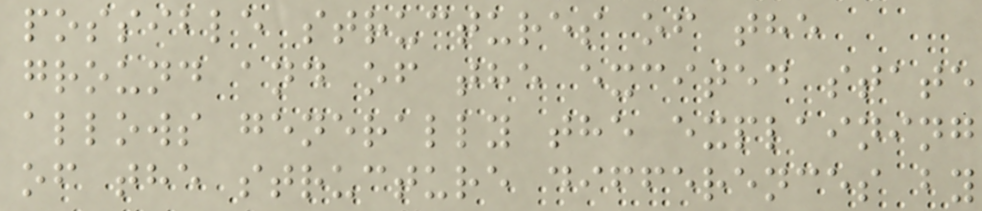possible structures of the
ground and of the excited state
allows generally the explaining
of the structure differences by
